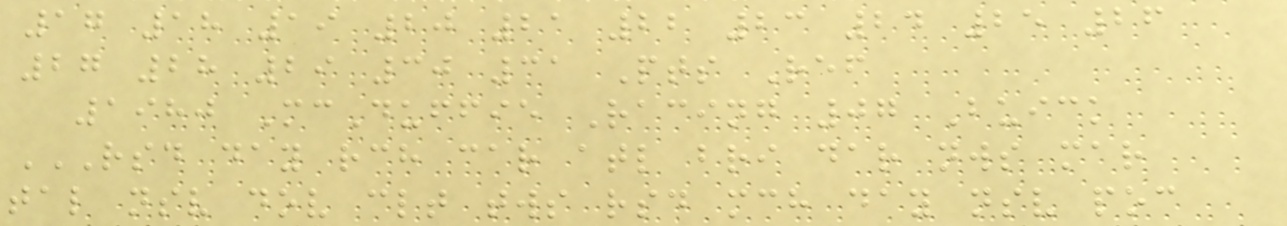17 18 19 20 21 22 23 24 25 26
27 28 29 30 31 Pts Ref
1980 McDuffie Racing 07 Buick
RSD DAY RCH CAR ATL BRI DAR NWS MAR
TAL NSV DOV CLT TWS RSD MCH DAY NSV POC
